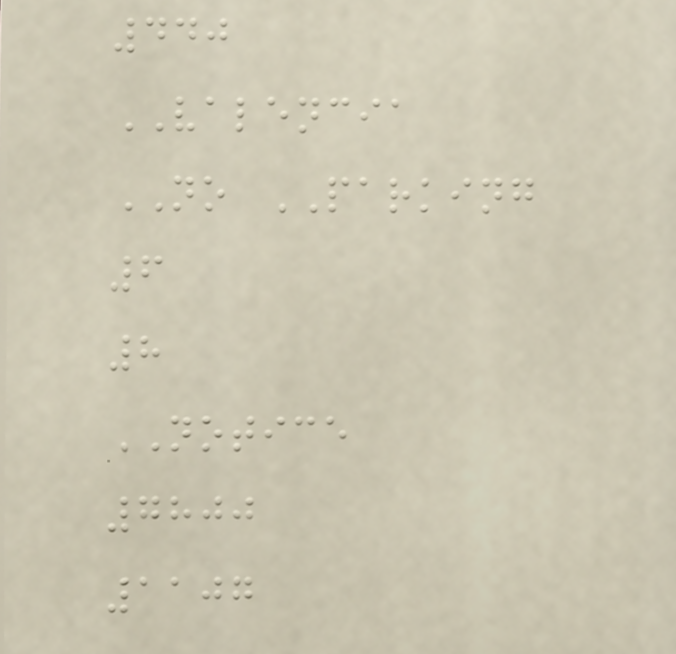440
VALENCIA
NO PARKING
6
8
NOTICE
7800
1107
